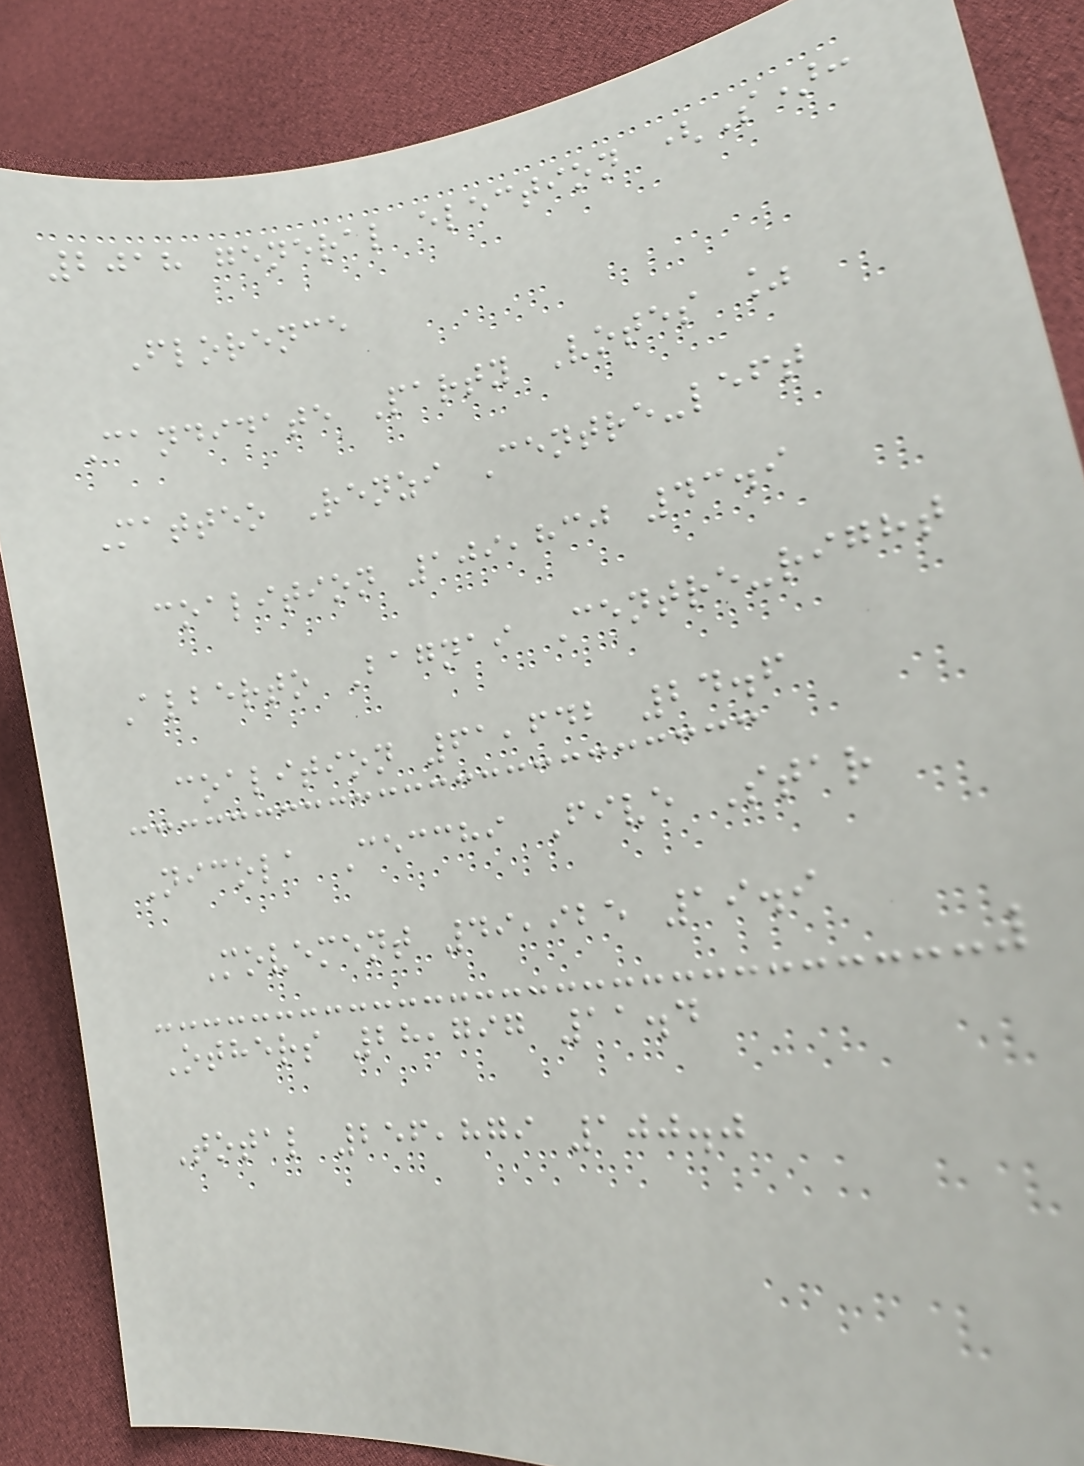2018 general election (S):
Florence
Candidate Party Votes %
Matteo Renzi Centre-left
coalition 109,830 43.9
Alberto Bagnai Centre-right
coalition 61,642 24.6
Nicola Cecchi Five Star
Movement 49,925 19.9
Others 28,797 11.4
Total 256,879 100.0
